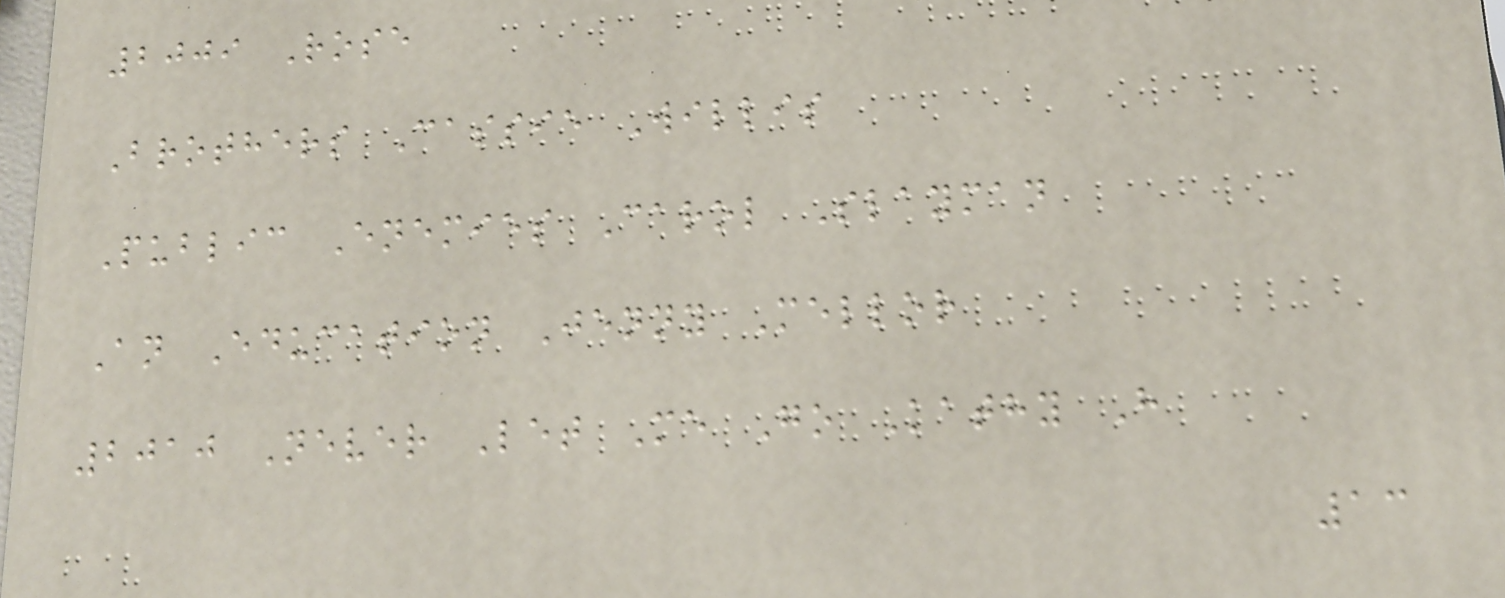2009 Rose
Brothers Cassie Willis
Public Enemies Carol Slayman
An Education Jenny Mellor
2010 Never Let Me Go Kathy H
13
